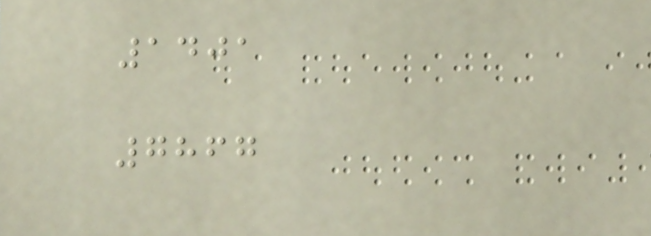1401
7867
